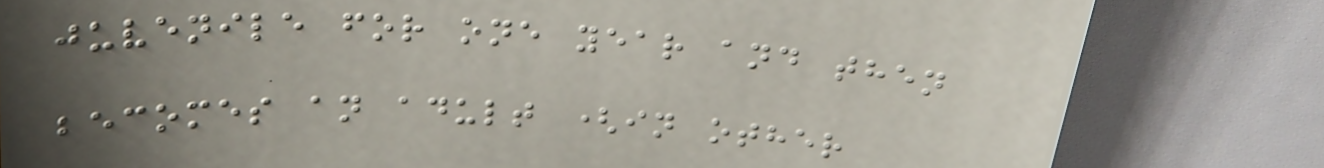juvenile for one year and then
becomes an adult (in other
